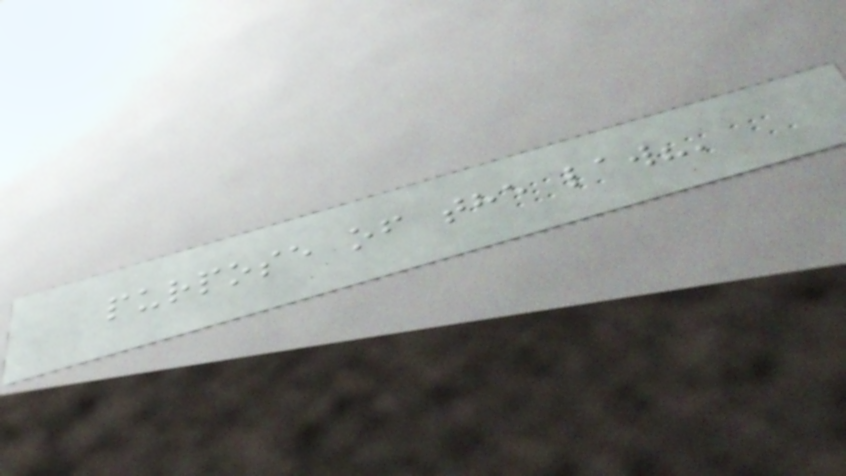purpose of the law?'
